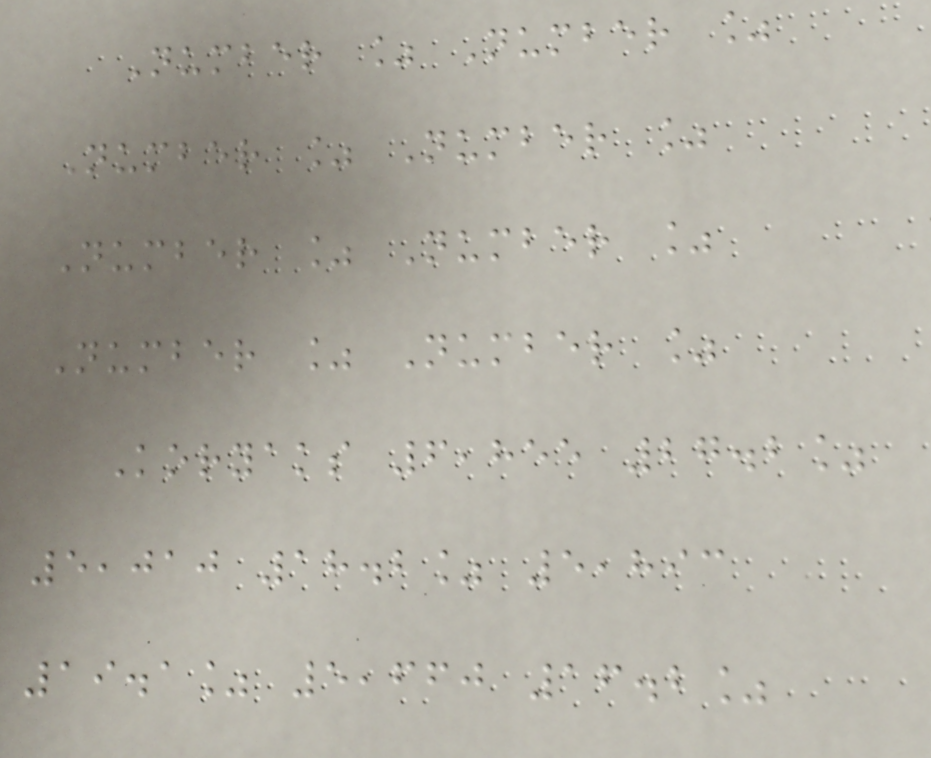Number % Number %
Number % Number %
Number % Number %
Number % Number %
Koryaks 6,855 27.2%
5,010 18.2% 5,893
19.1% 5,660 16.2%
